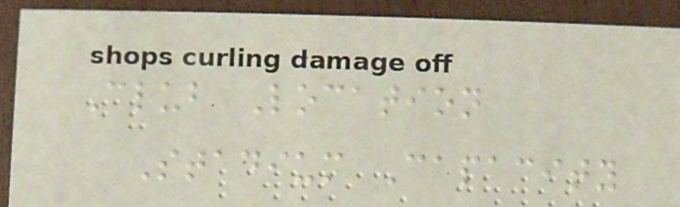Club Location
Stadium Capacity
